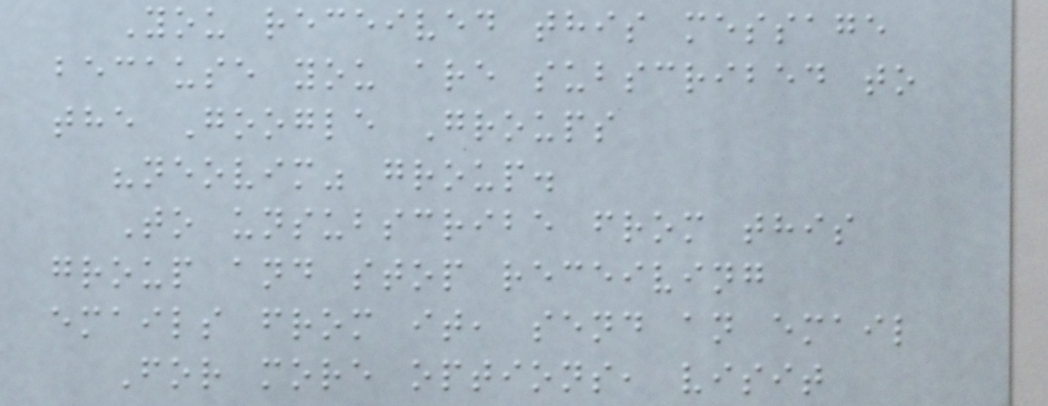You received this message
because you are subscribed to
the Google Groups
"neovim" group.
To unsubscribe from this
group and stop receiving
emails from it, send an email
For more options, visit
